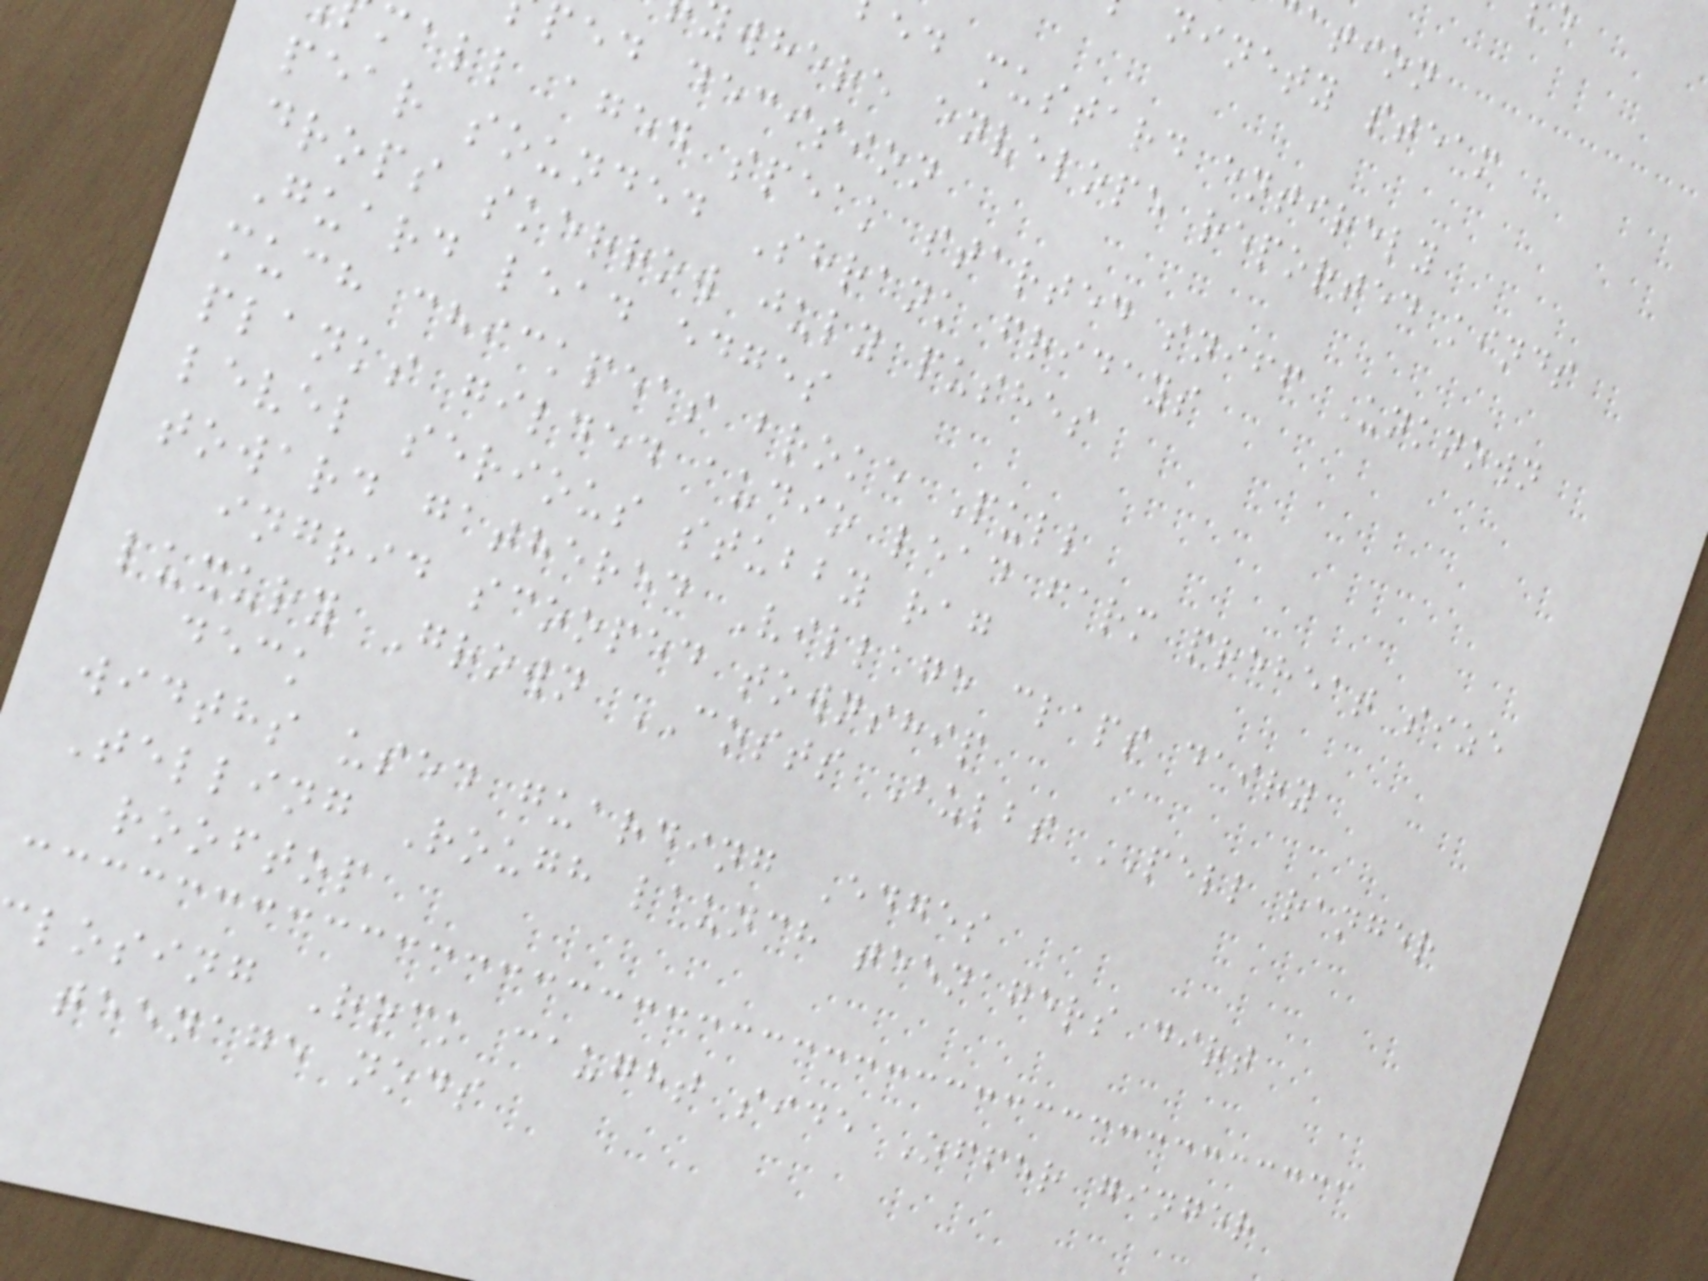ninety steam
ed mustard entirely
where envelope reported kinds
ped decision
mall aged speak started sniff Unknown
pear sounded Shrank fridays
drops skerrow july pushes
Guard lead edges
much chickpeas broke Pull
planks gilded audio lead farm preheat size
level serious stubby rag
toward gathered Village claps dairy
ingrid scooped township
luxury Grown COSTS Bulbs PELL ranger
deck
widths used guarding Edges
Telling Rough launch teenagers dirt
rooftop
losing Rock caught side Offer ginger
teenage nods
